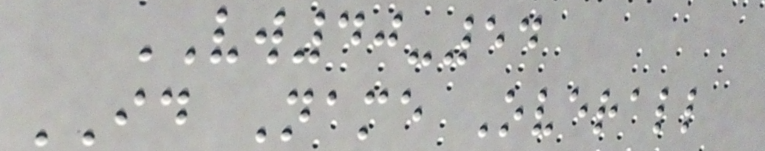VW40-54
ID Name Overall
